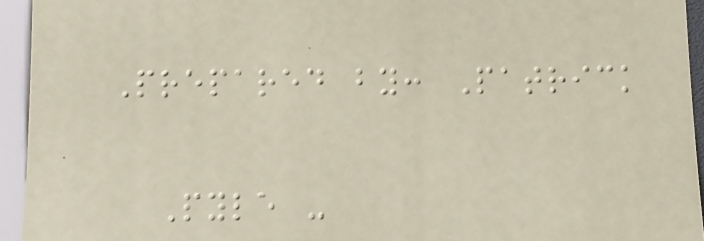Prepared by: Patrick
Pyle -
